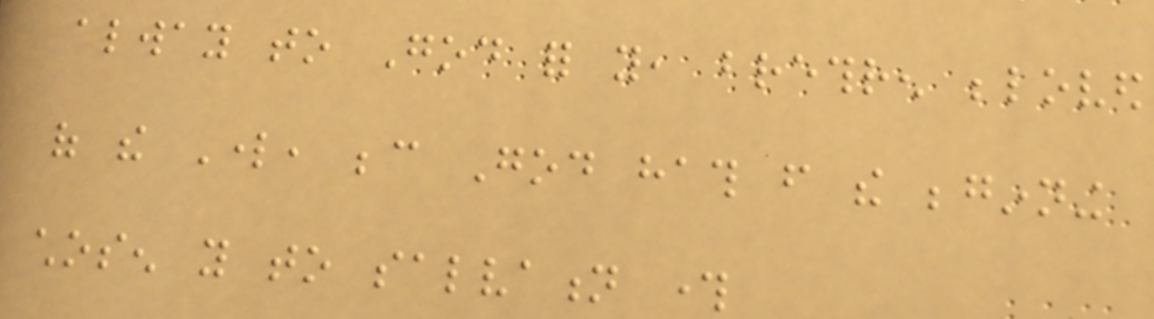alway to God for you, brethren beloved
of the Lord, because God hath from the beginning
chosen you to salvation through
